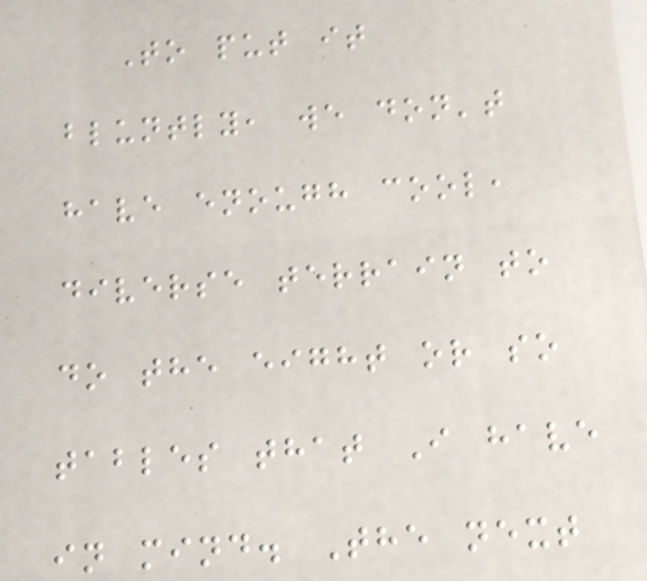To put it
bluntly, we don't
have enough cool,
diverse terrain to
do the eight or so
tables that I have
in mind. The next
